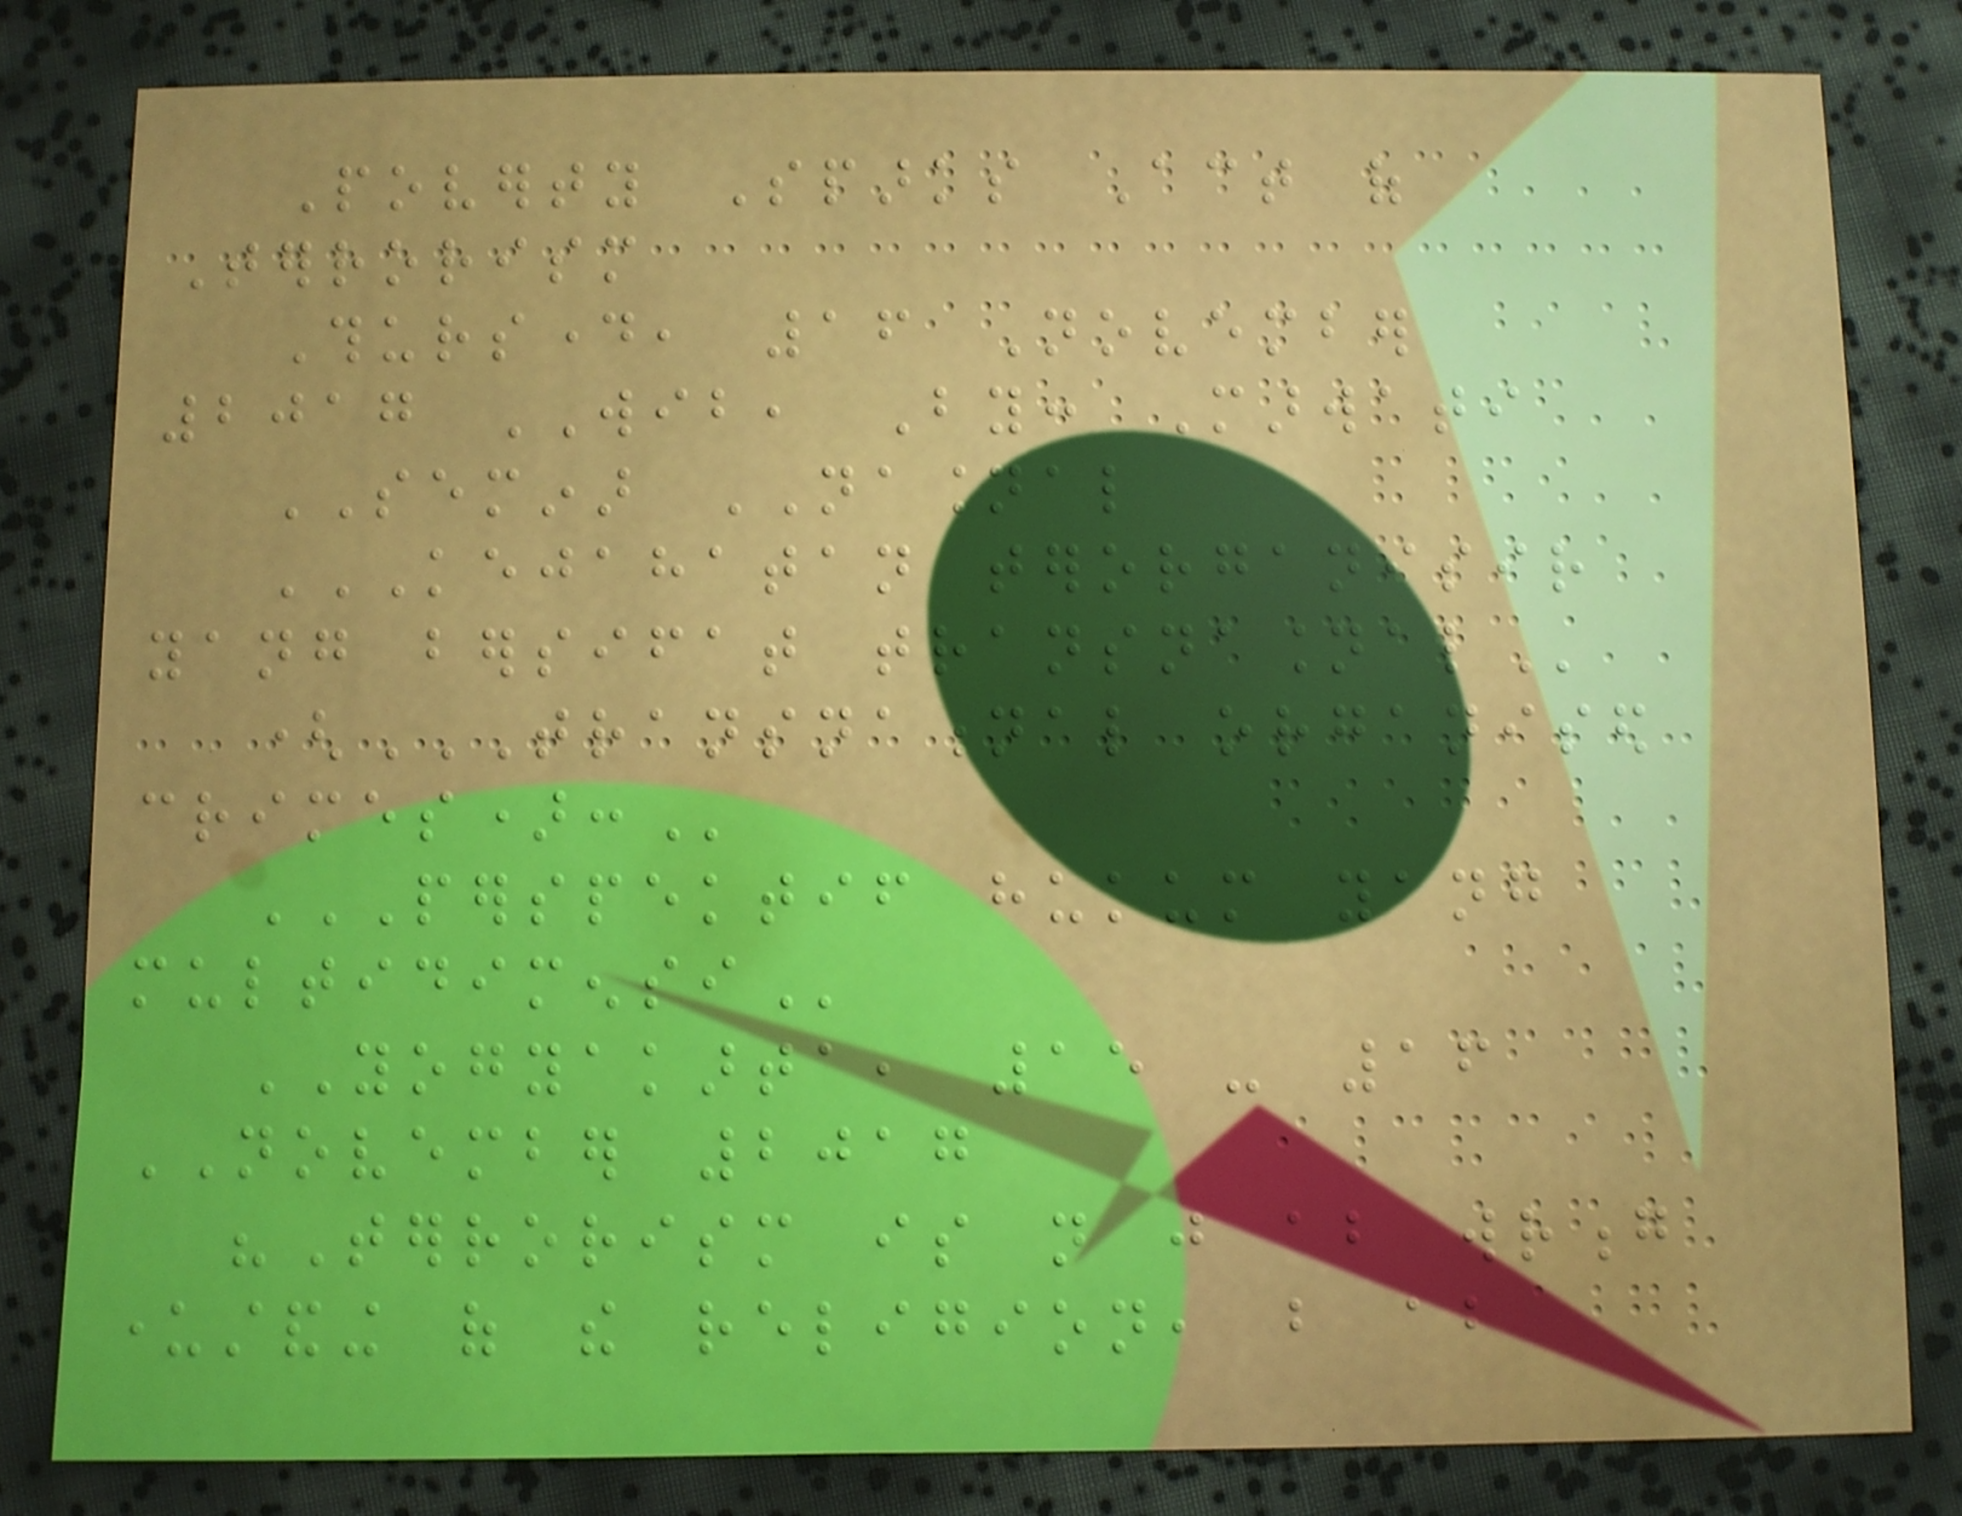Poverty Sparks Act of
Terrorism
Thursday, 16 November
2017 WIB, By: Marwati
SEMINAR NASIONAL
KEJAHATAN TERORGANISIR
YANG BERSIFAT TRANSNASIONAL
(TRANSNATIONAL ORGANISED
CRIMES):
PERSPEKTIF HUKUM YANG
MULTIDIMENSI
YOGYAKARTA, 15 - 16
NOVEMBER 2017
"Terrorism is not just about wrong
understanding of the religion, but about
